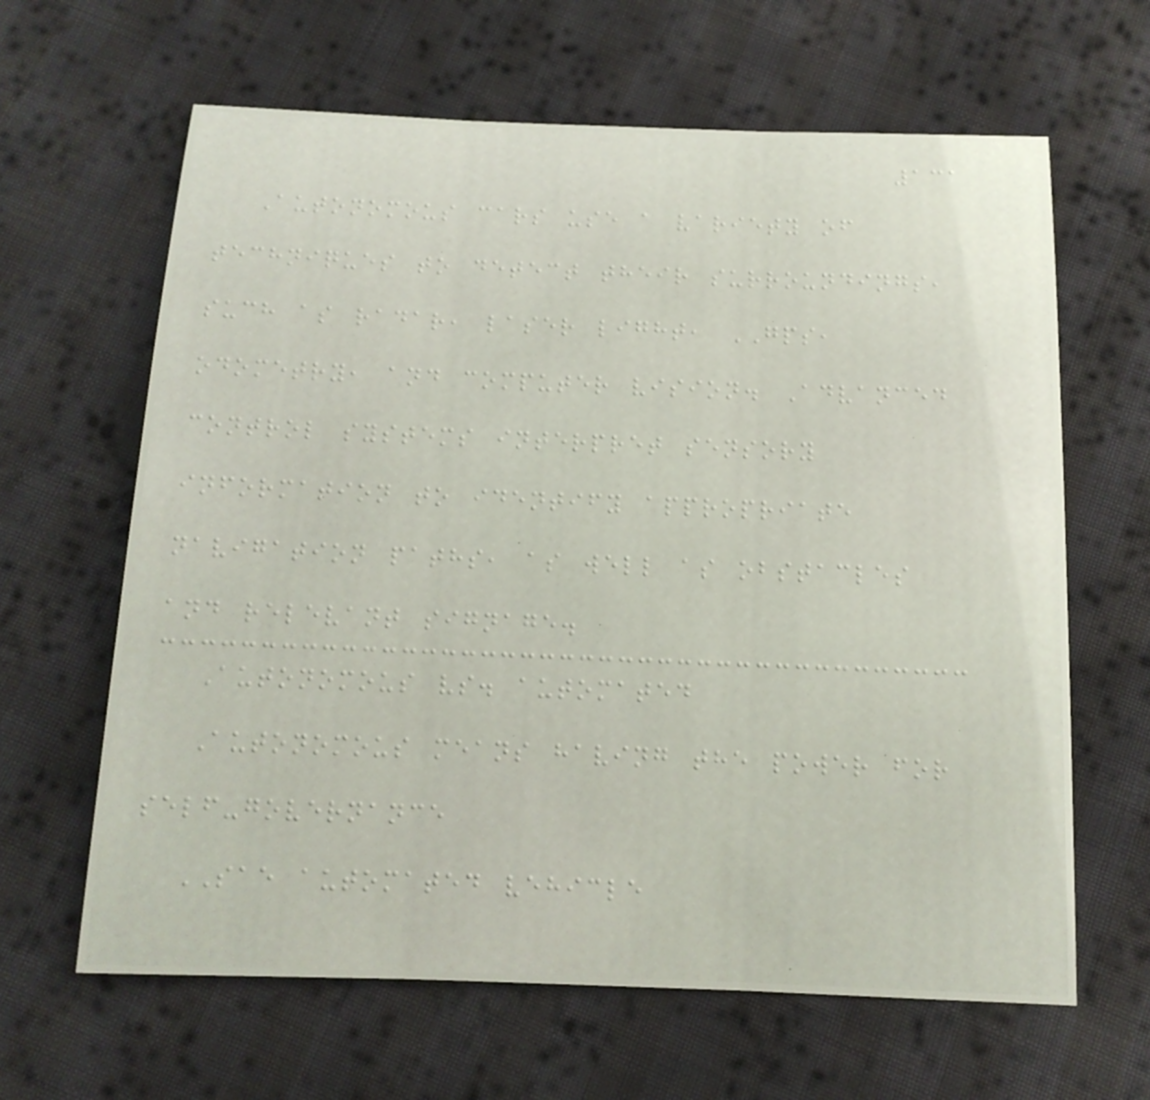131
Autonomous cars use a variety of
techniques to detect their surroundings,
such as radar, laser light, GPS,
odometry, and computer vision. Advanced
control systems interpret sensory
information to identify appropriate
navigation paths, as well as obstacles
and relevant signage.
Autonomous vs. automated
Autonomous means having the power for
self-governance
SAE automated vehicle
